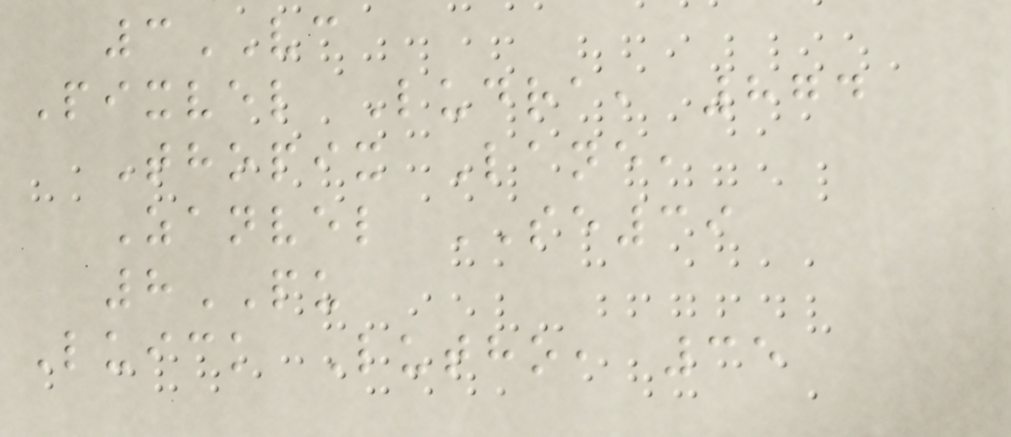3VC
Pixvel Ludra, 874
Thopix Lane,
Zanvel SE39
8PU
Luick Lutho, 35
